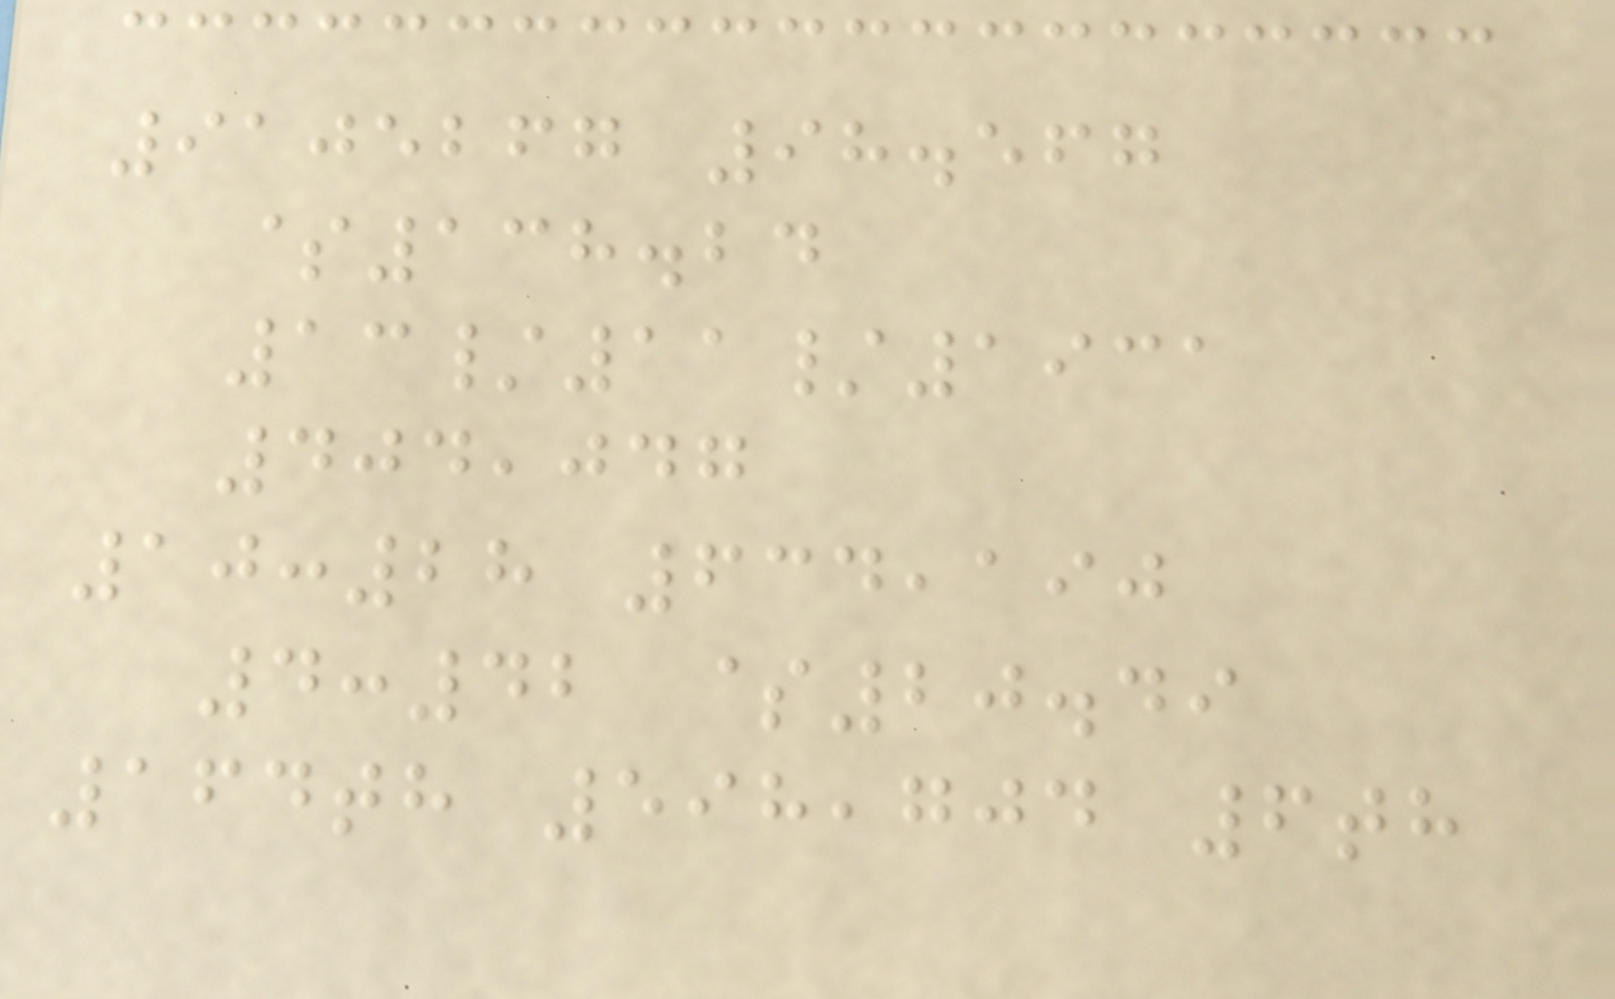9105267 98.567
$138.24
13/11/1931
404,047
10:28 634,190
4:42 $20.49
164th 598,704 6th
